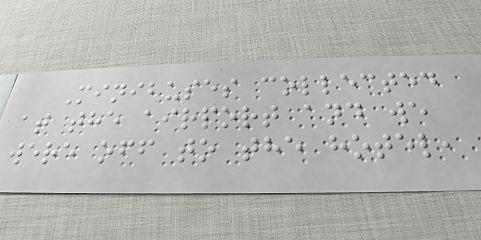Minibuses collected
at the airport and we
were off to the hotel,
